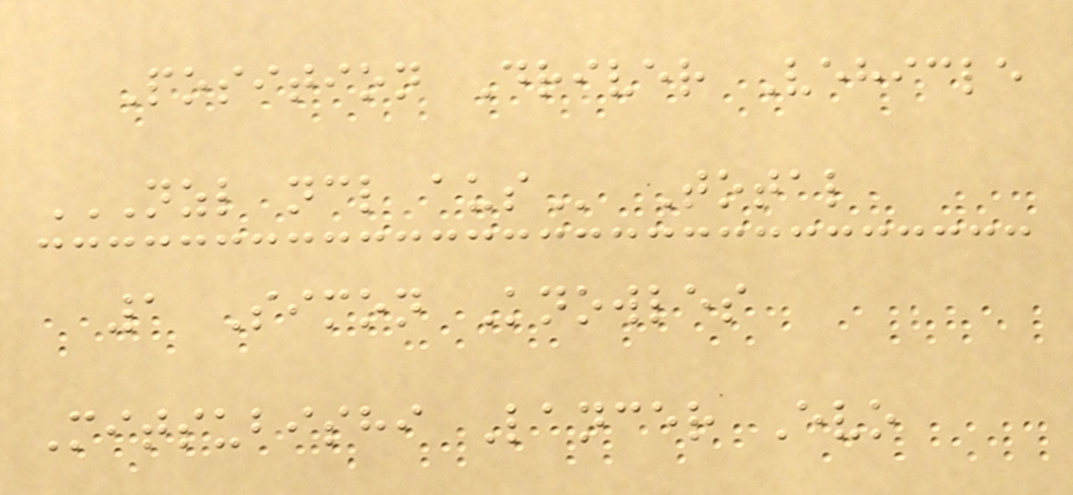Position Driver Vehicle
NZL NCL AUS Total
1 Simon Knowles
Mitsubishi Lancer Evo
